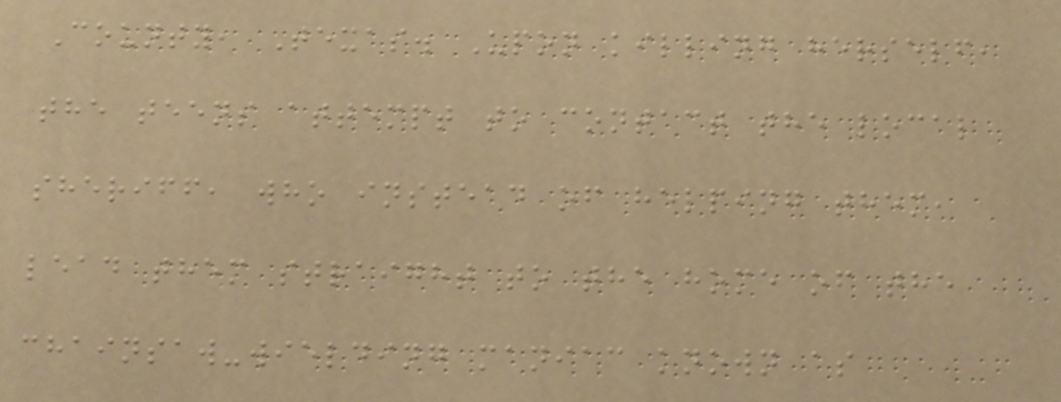County, Texas. Upon killing herself,
the teens attempt to contact the local
sheriff, who instead of helping them,
lead them straight to the home of the
chainsaw-wielding maniac known as
